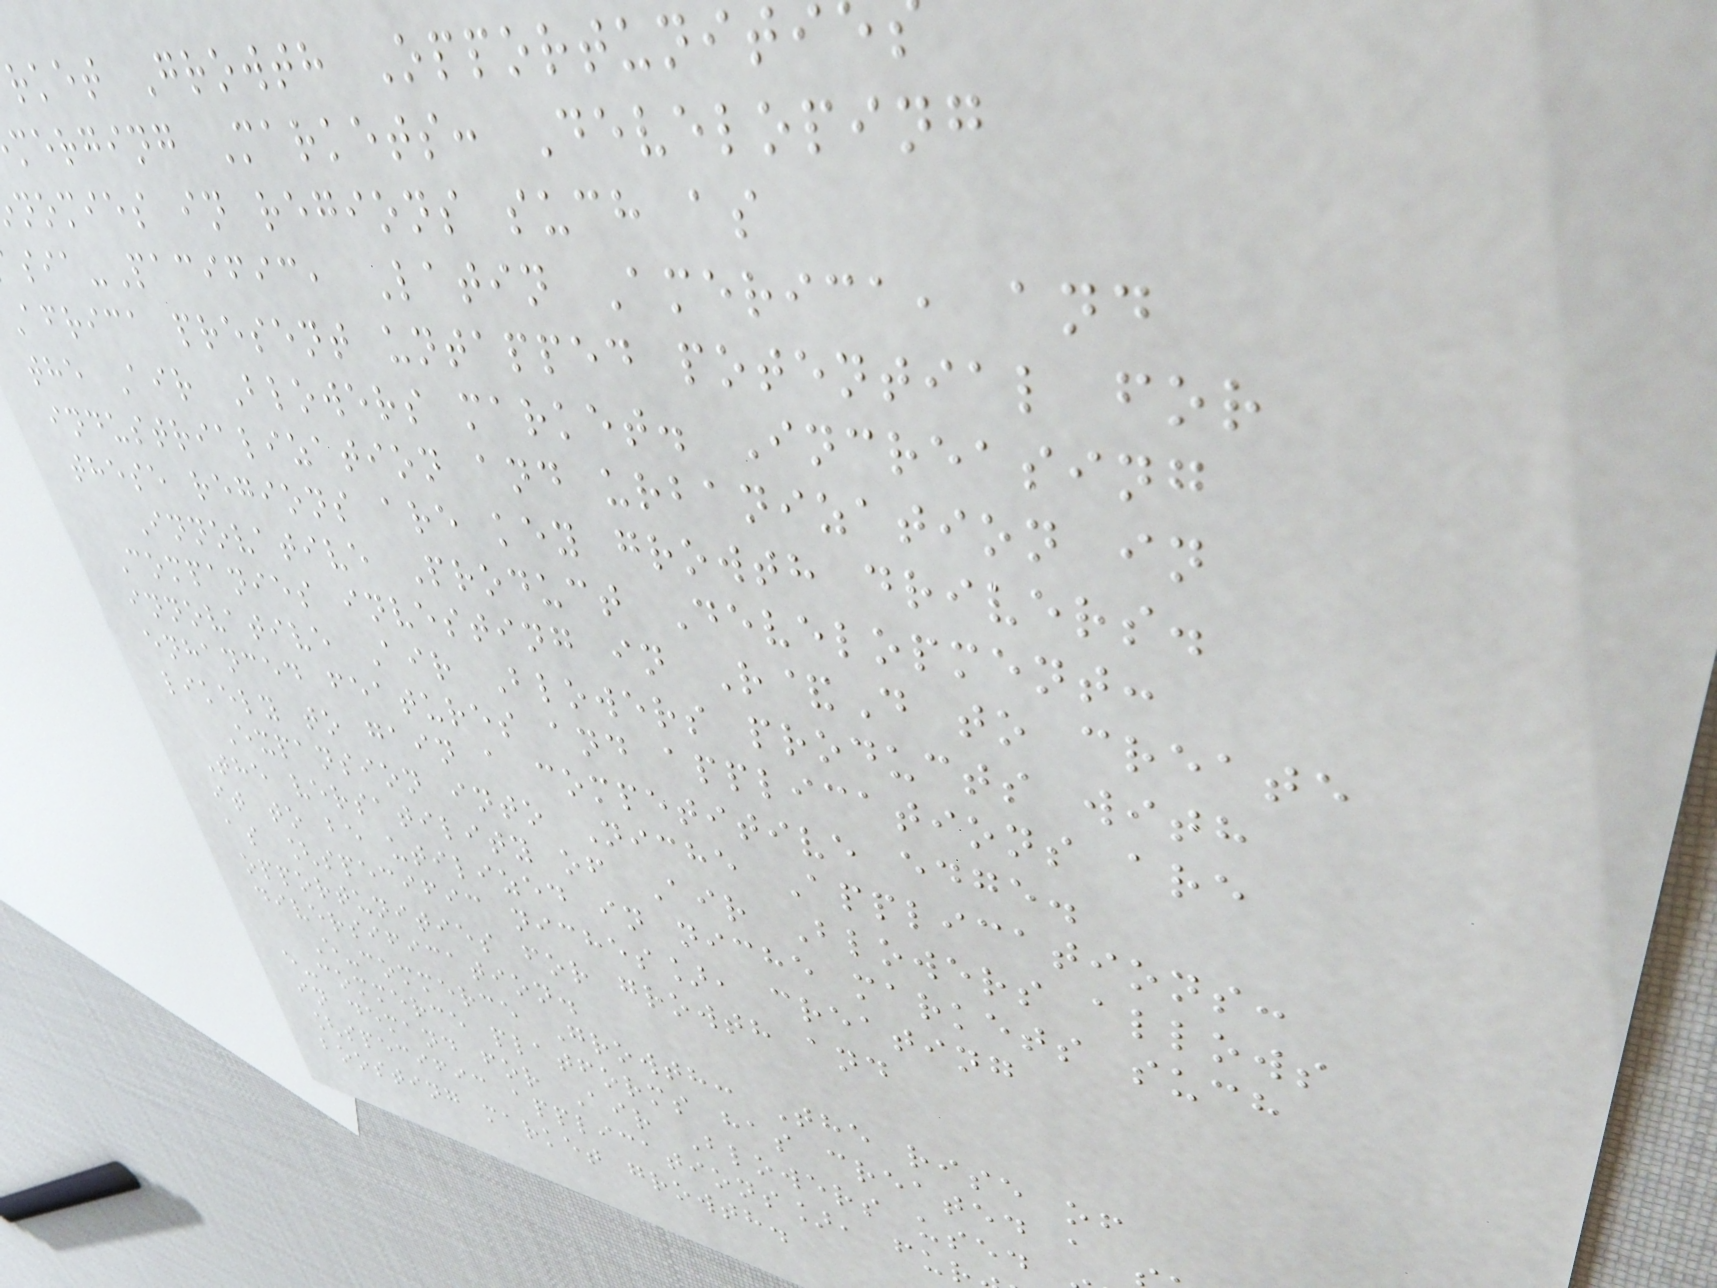rket Growth Opportuniti
merging Markets: Developing
nomies in regions such as
sia-Pacific, Latin America, and
africa present untapped potential for
the Air Blowers market. Increasing
industrialization and urbanization in
these regions are key growth drivers.
Innovative Product Development:
Companies investing in R&D to create
innovative Air Blowers products with
enhanced features and applications are
likely to gain a competitive edge.
Expansion into Niche Applications:
The versatility of Air Blowers allows
it to be utilized in niche markets such
as [specific niches], creating
opportunities for growth and
diversification.
E-commerce Growth: The rise of
e-commerce platforms has created a
in demand for Air Blowers used
[specific applications], fu
boosting market growth.
